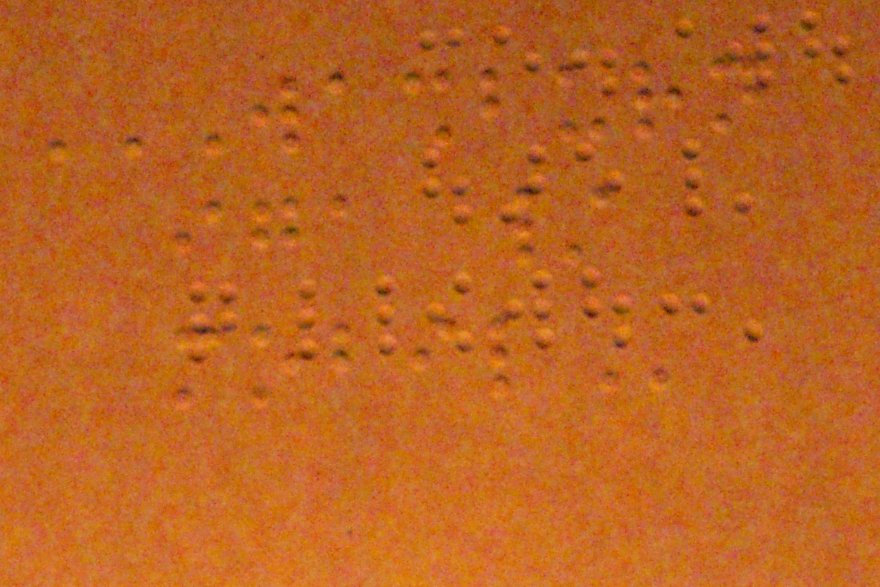WASHBURN
IGA /
MOBIL
